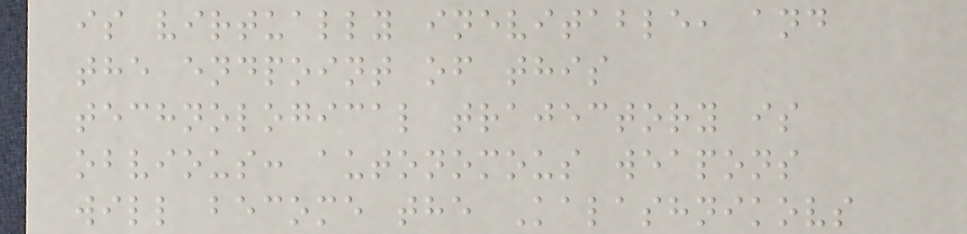is virtually inevitable, and
the endpoint of this
technological trajectory is
obvious: autonomous weapons
will become the Kalashnikovs
